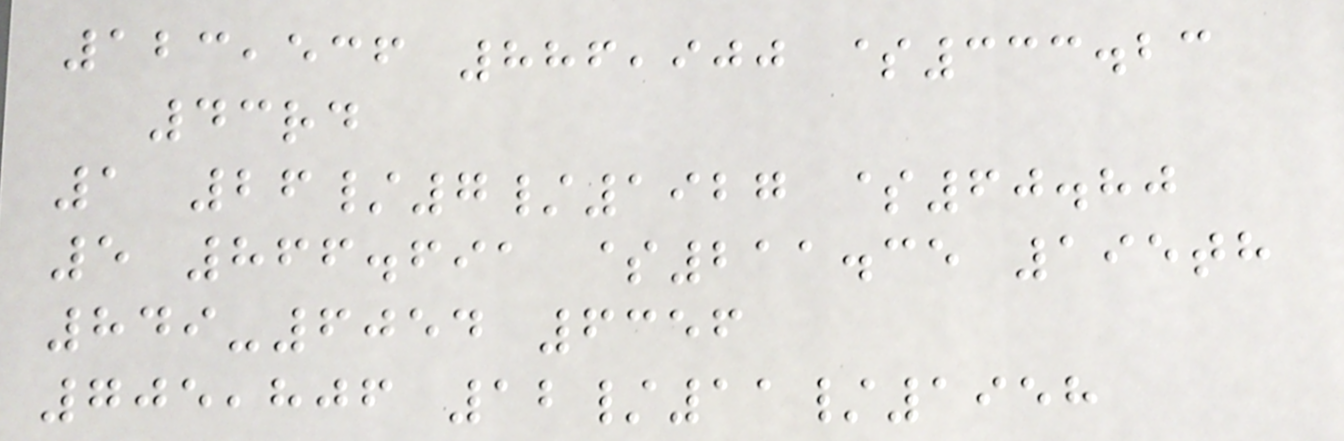123,536 886,900 $333.23
43rd
1 26/7/1927 $60.80
5 866.691 $211.35 195th
849-6054 6356
705,806 12/11/1958
